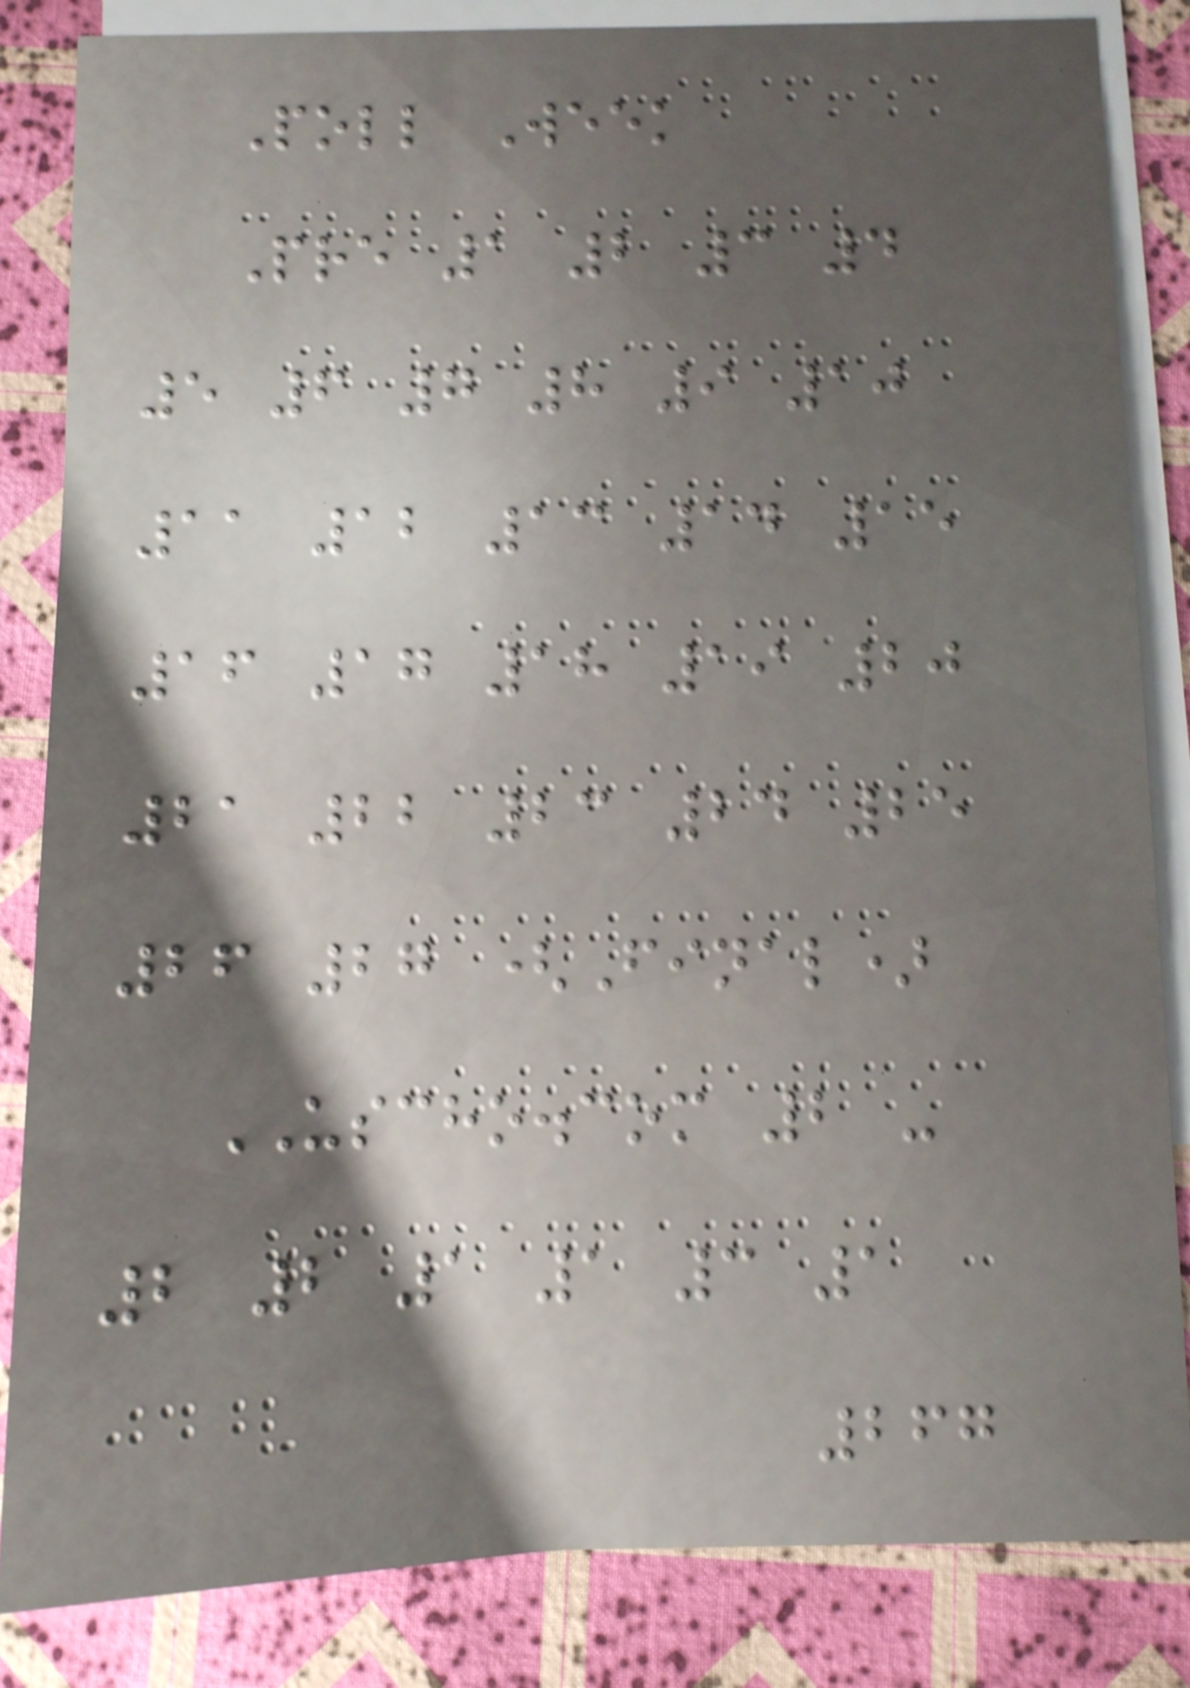Poll Week
Pre 1 2 3 4
5 6 7 8 9 10
11 12 13 14 15
16 17 18 19 20
21 22 23 24 25
26 27 (Final)
USCHO.com 2 -
2 2 1 1 3 1
267
